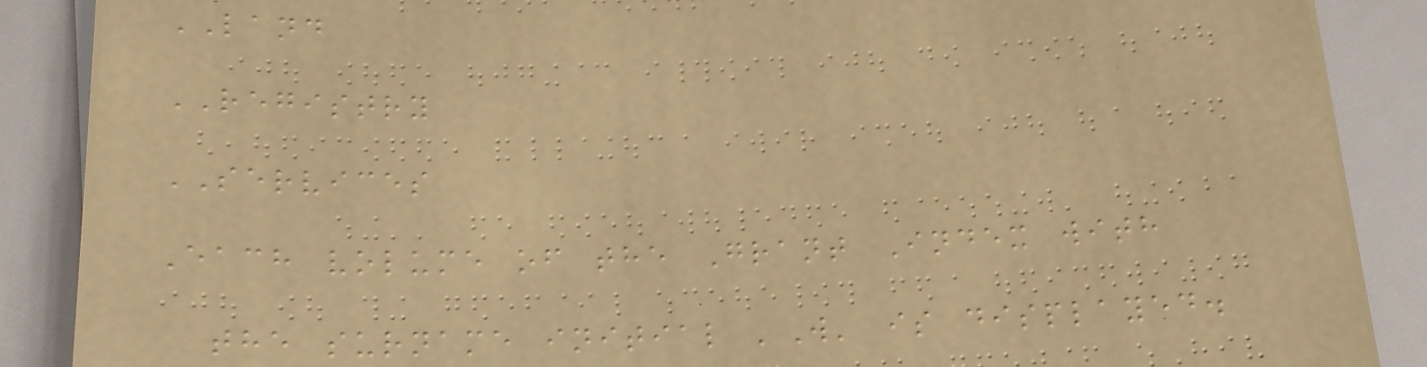LAND
REGISTRY
SERVICES
Each volume of the Grant Index with
the surname initial 'W' is displayed.
